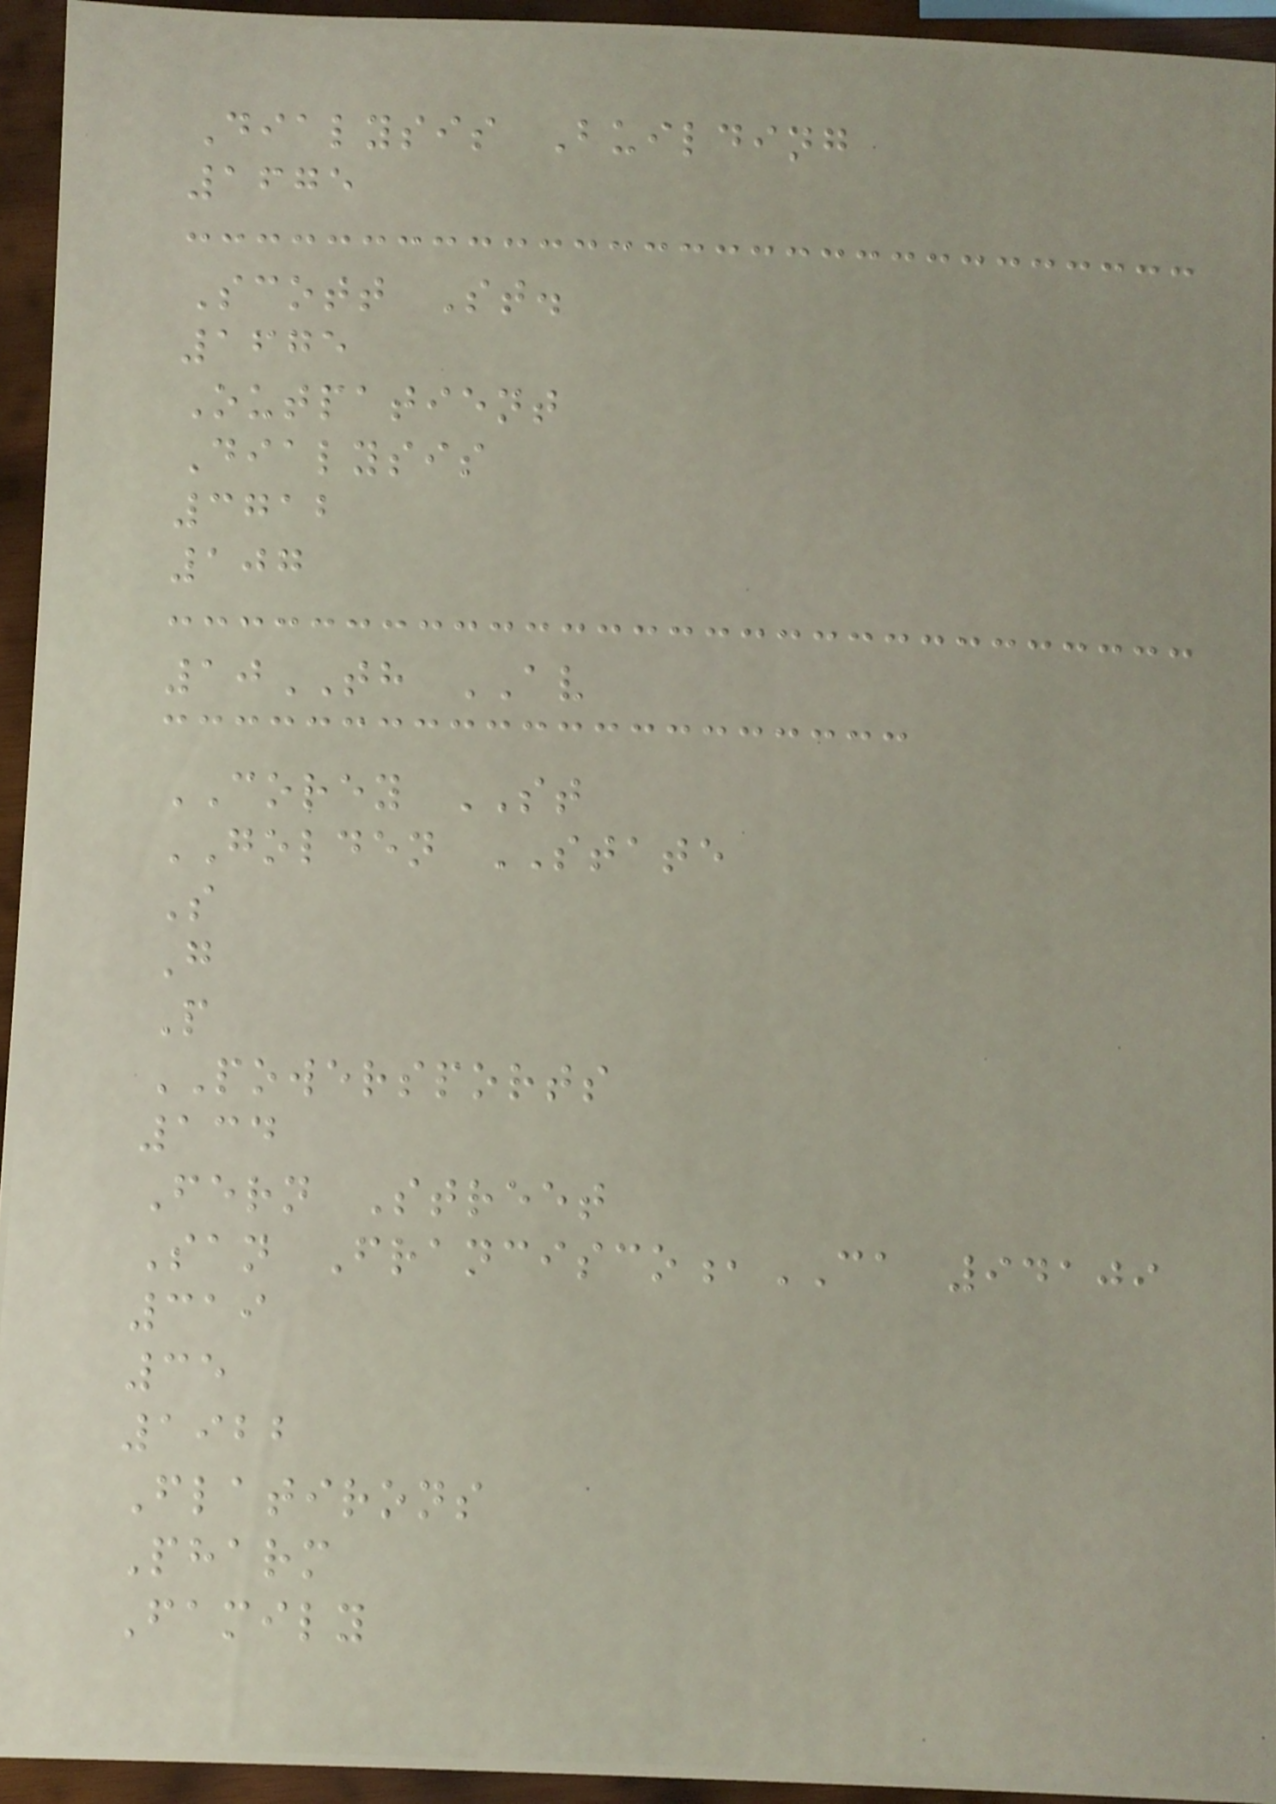Dialysis Building
1675
Scott St.
1675
Outpatient
Dialysis
3712
107
10TH AV
COREY ST
GOLDEN STATE
S
G
P
POWERSPORTS
134
Fern Street
San Francisco,CA 94109
319
35
1922
Flatirons
Pharm
Family
